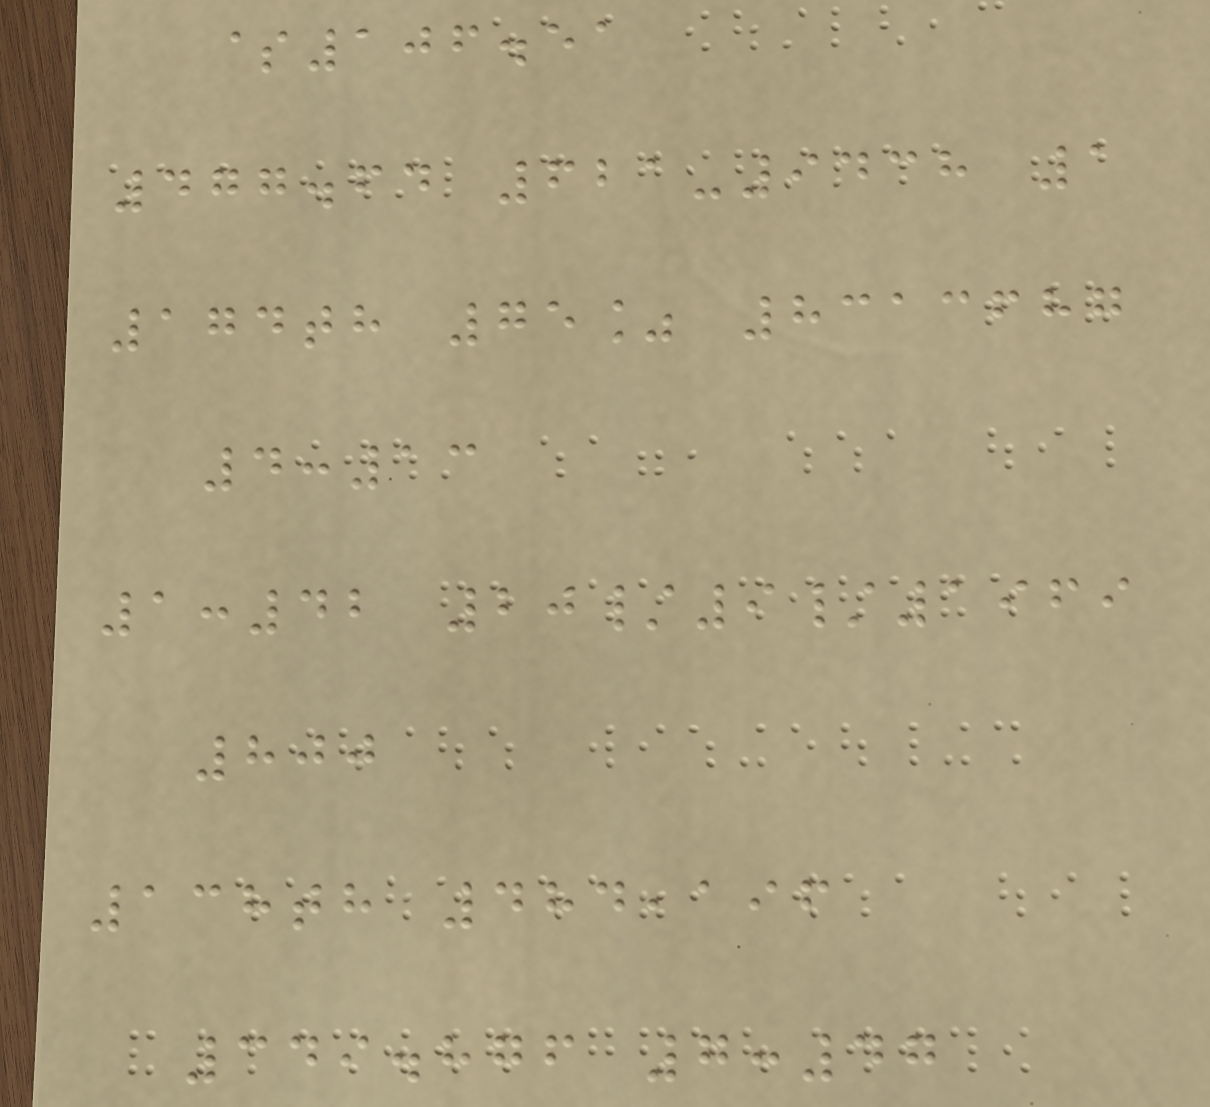$106.51
477.64 621-9438 1
174th 75% 8313687
4:13
1:42 20/9/1969
800
138th 484,196
349.876 7:47
